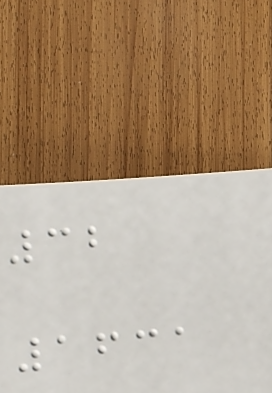32
1631
